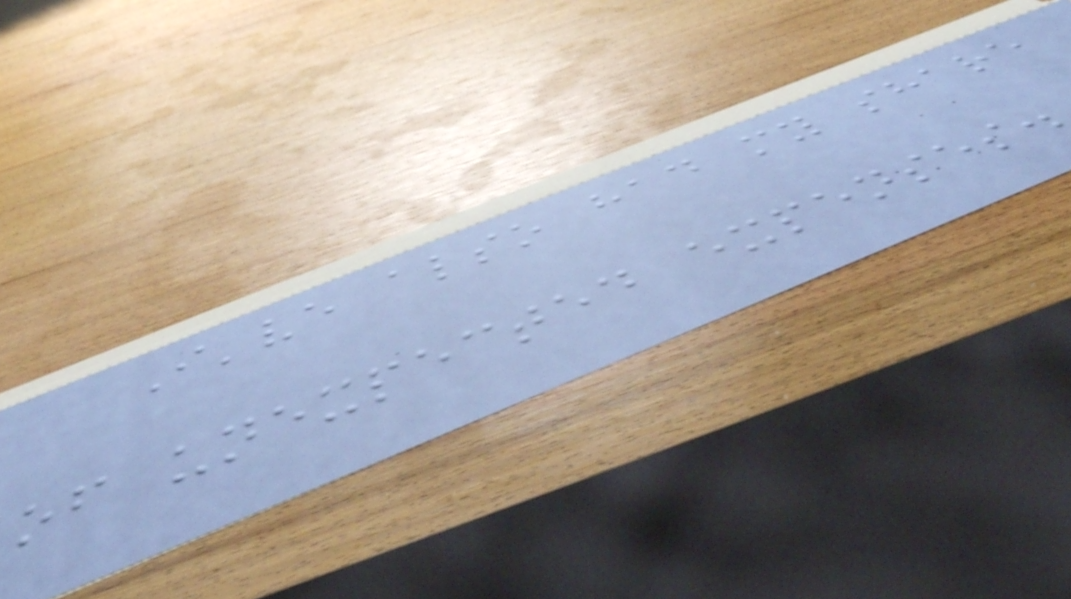I've also had my share
of unexpected expenses.
